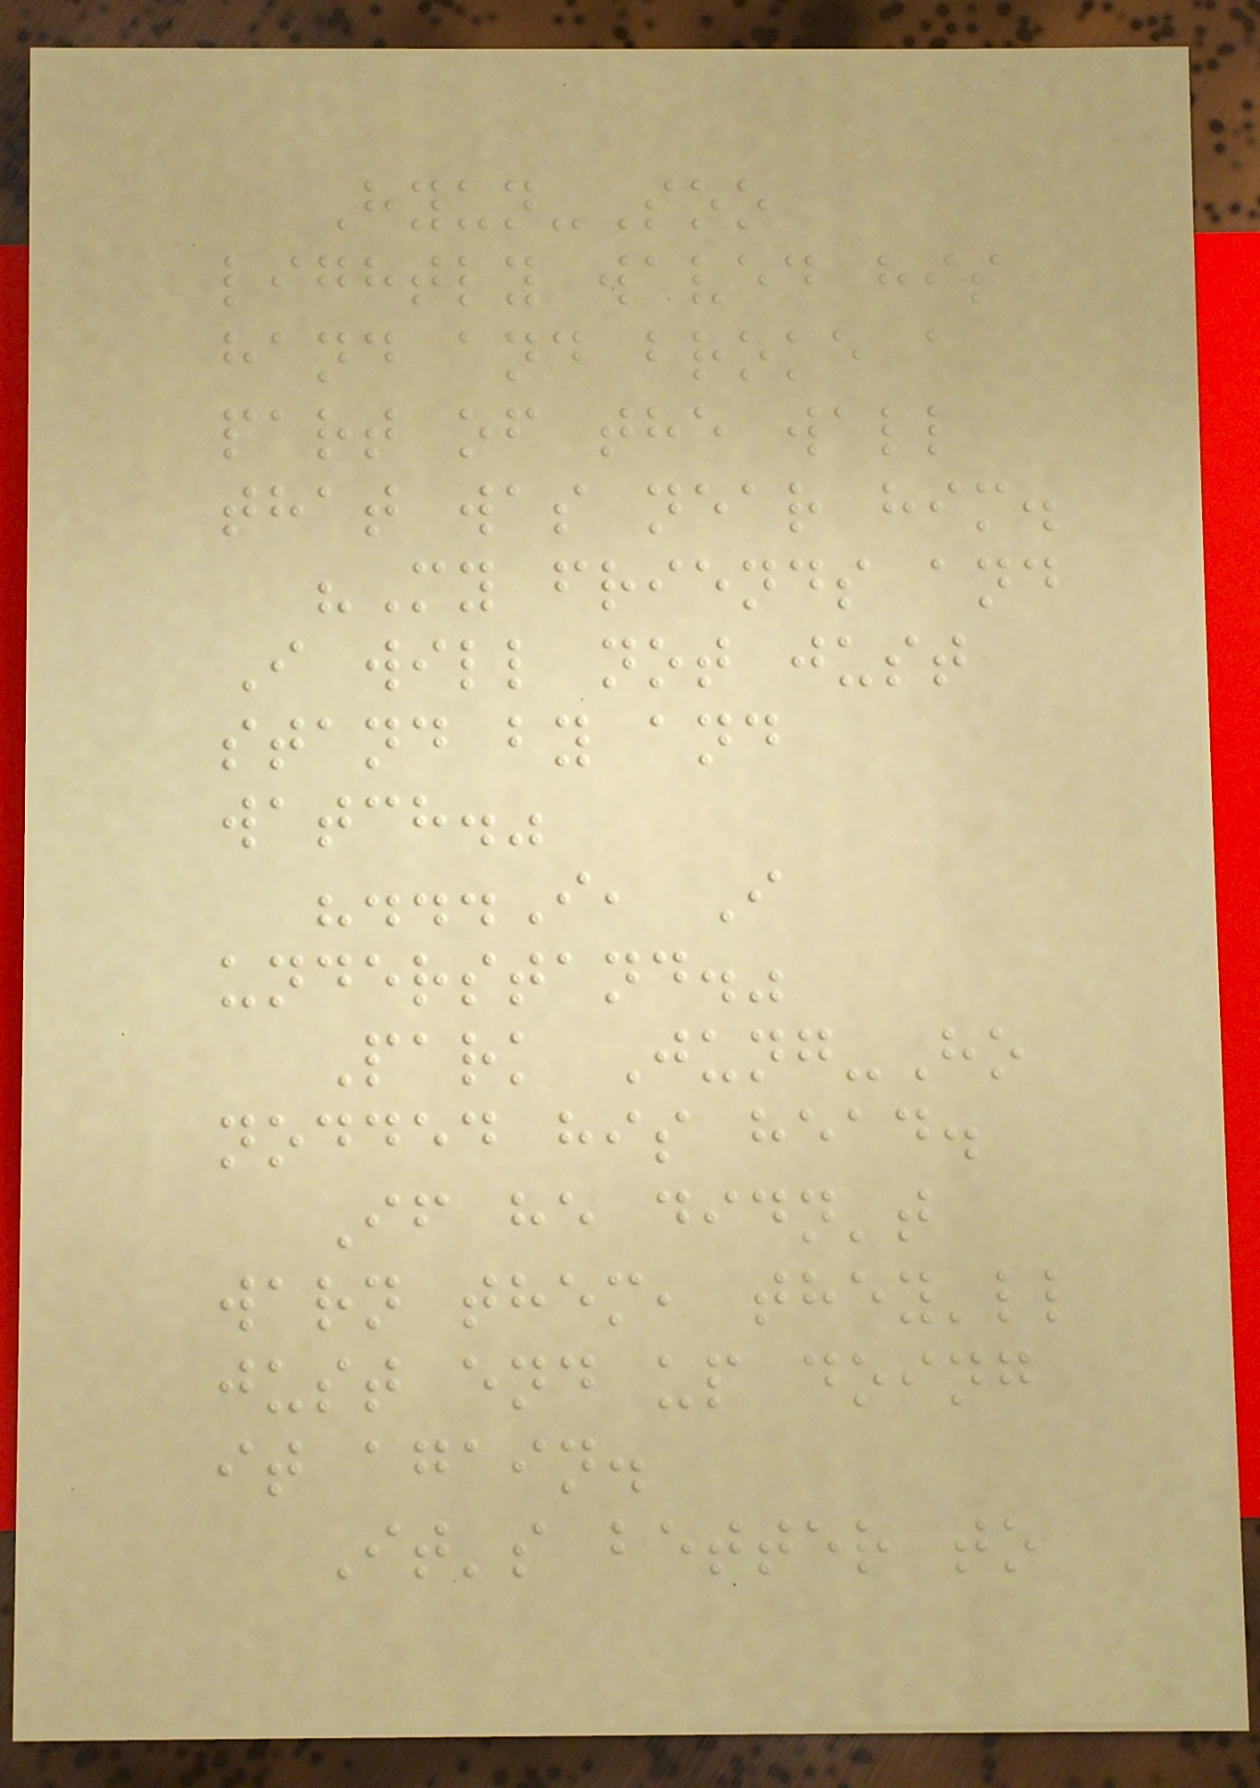Hyun-Soo
lightly waved his
hand and broke a
part of the wall
that was near him.
"My friends and
I will not just
stand by and
watch."
"...I, I
understand."
Park Jung-Ho
nodded his head.
If he didn't
warn them, they'll
just end up doing
it again.
It's better to
